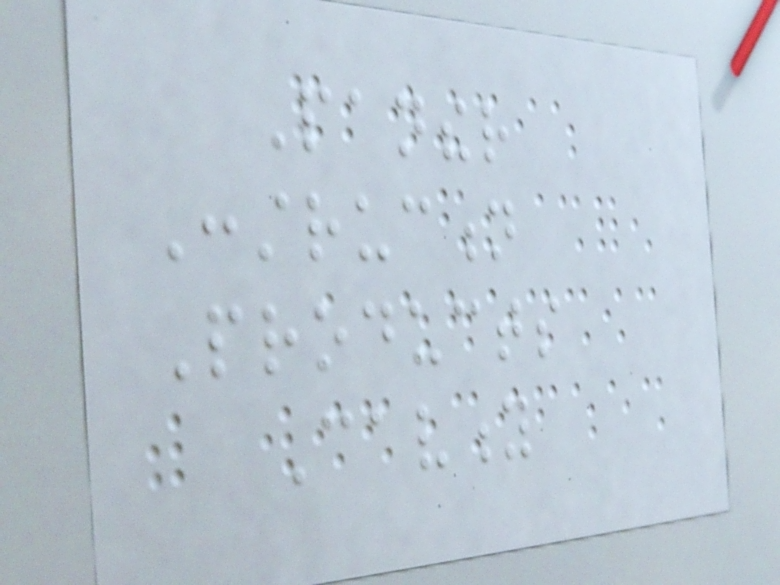Panther
Construction
Products
Cavity
